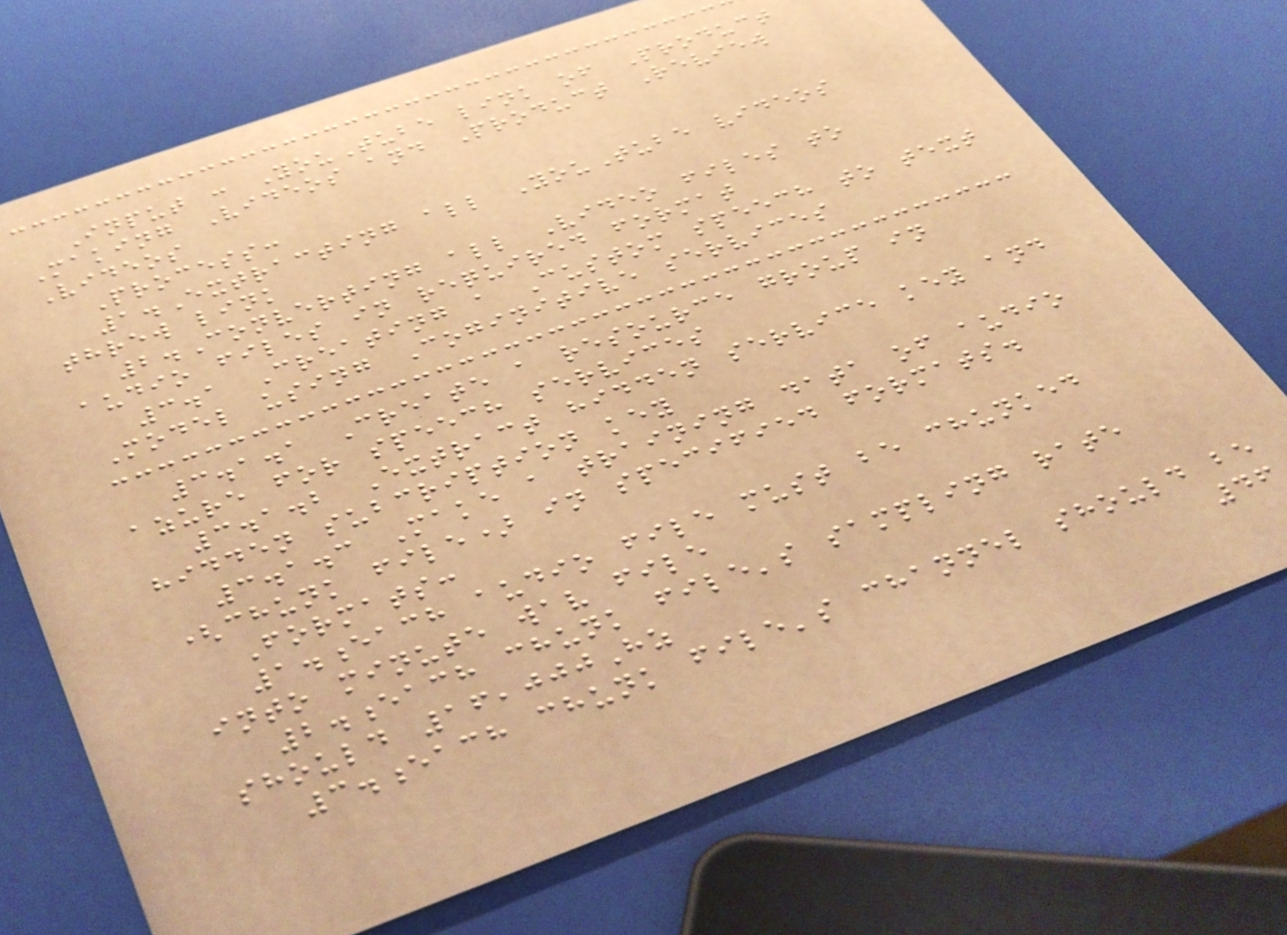Input : YouTube link of Product
Making Videos and Product Review
Videos
Process:
1.Extracting all YouTube videos
threw link
2.Converting all Video files to
audio files in required format
3.1 Creating a Custom speech to text
Model using Coginitive services
3.1.1 Create a resource group in
azure for speech services
3.1.2 Extract hidden service key and
hidden subcription key
3.1.3 Make a training data of audio
(chunk file) in specified formats.
Formats:
1.each audio file must be chunked
into minute wav file
2.each chunk file's sampling rate
should 16,000Hz
3.each chunk file's channel should be
46
